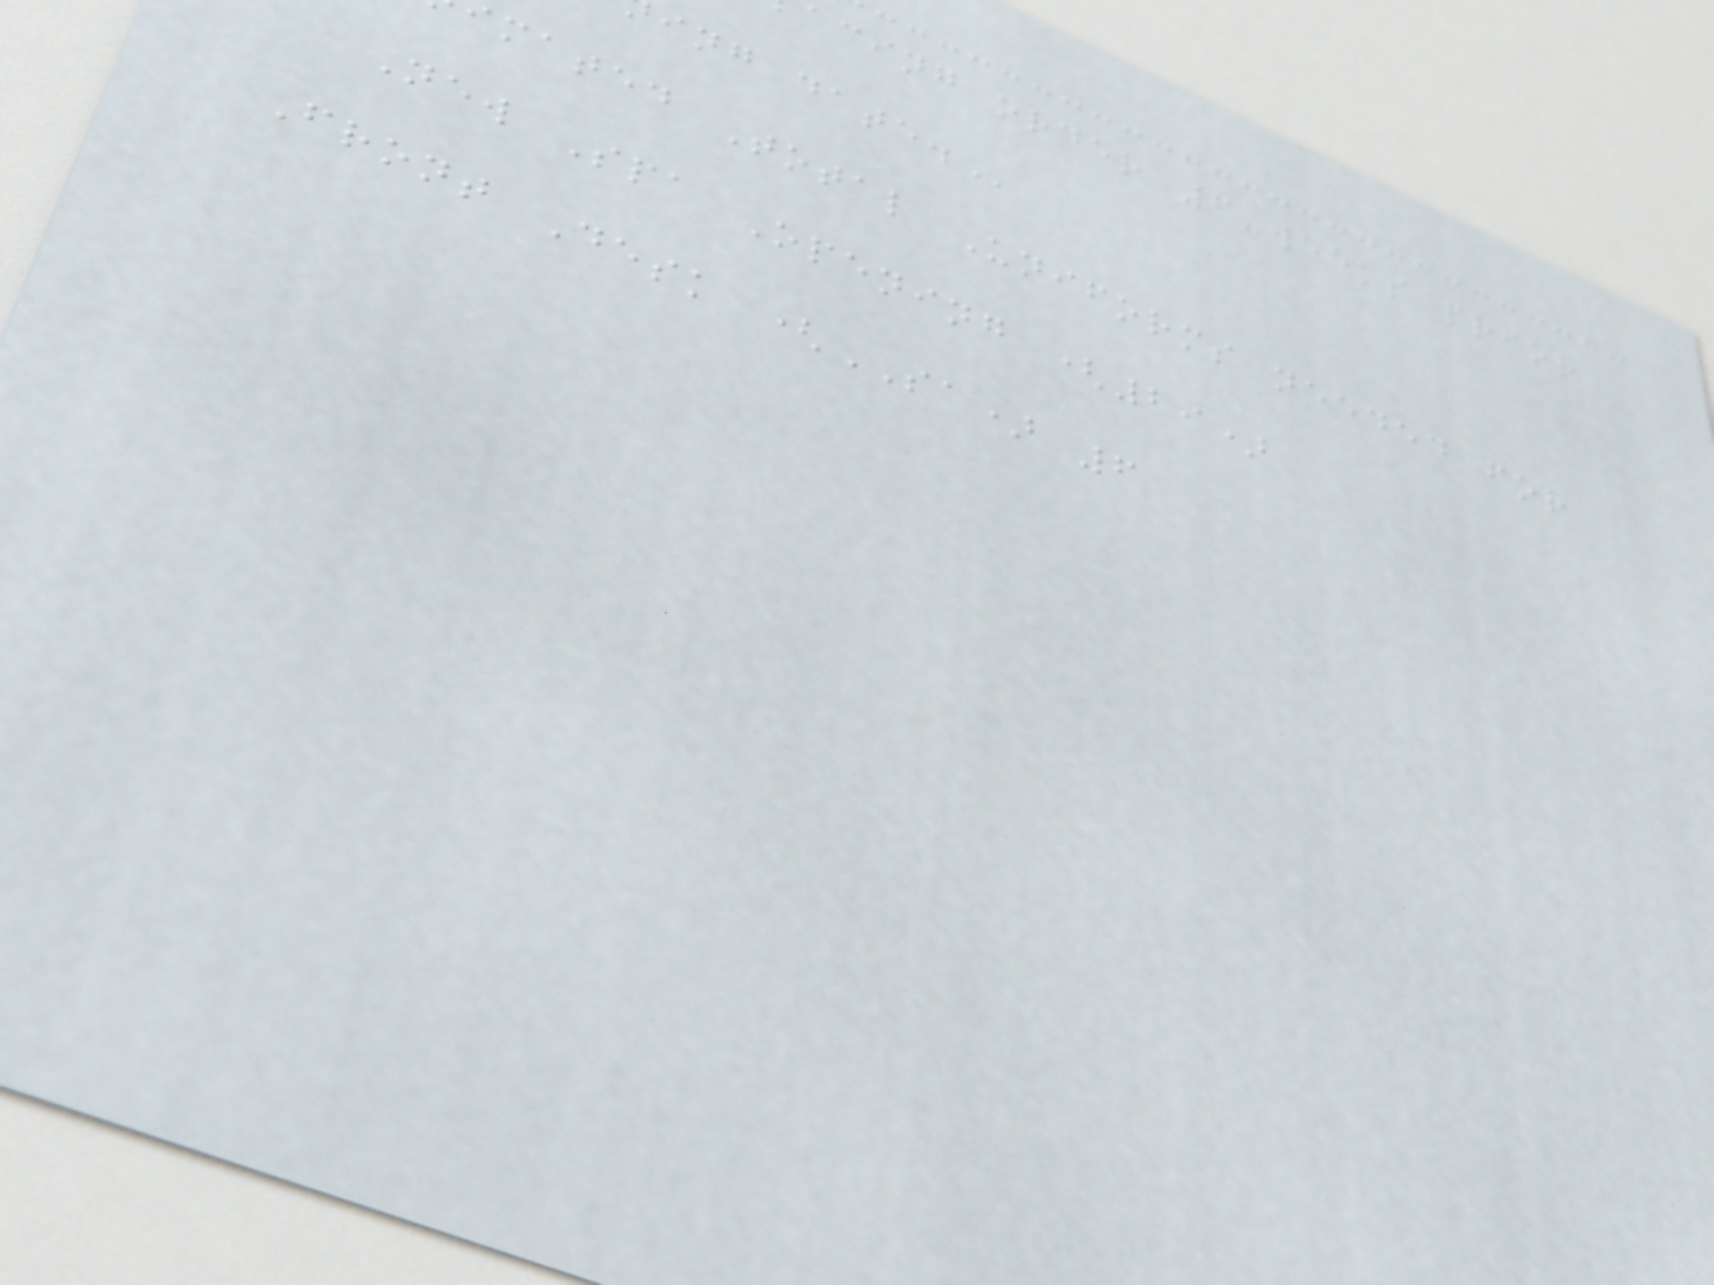acing order 6-weeks prior
mated Total Uniforms needed for
New Spa Opening (29)
Front Desk (SA) 6
